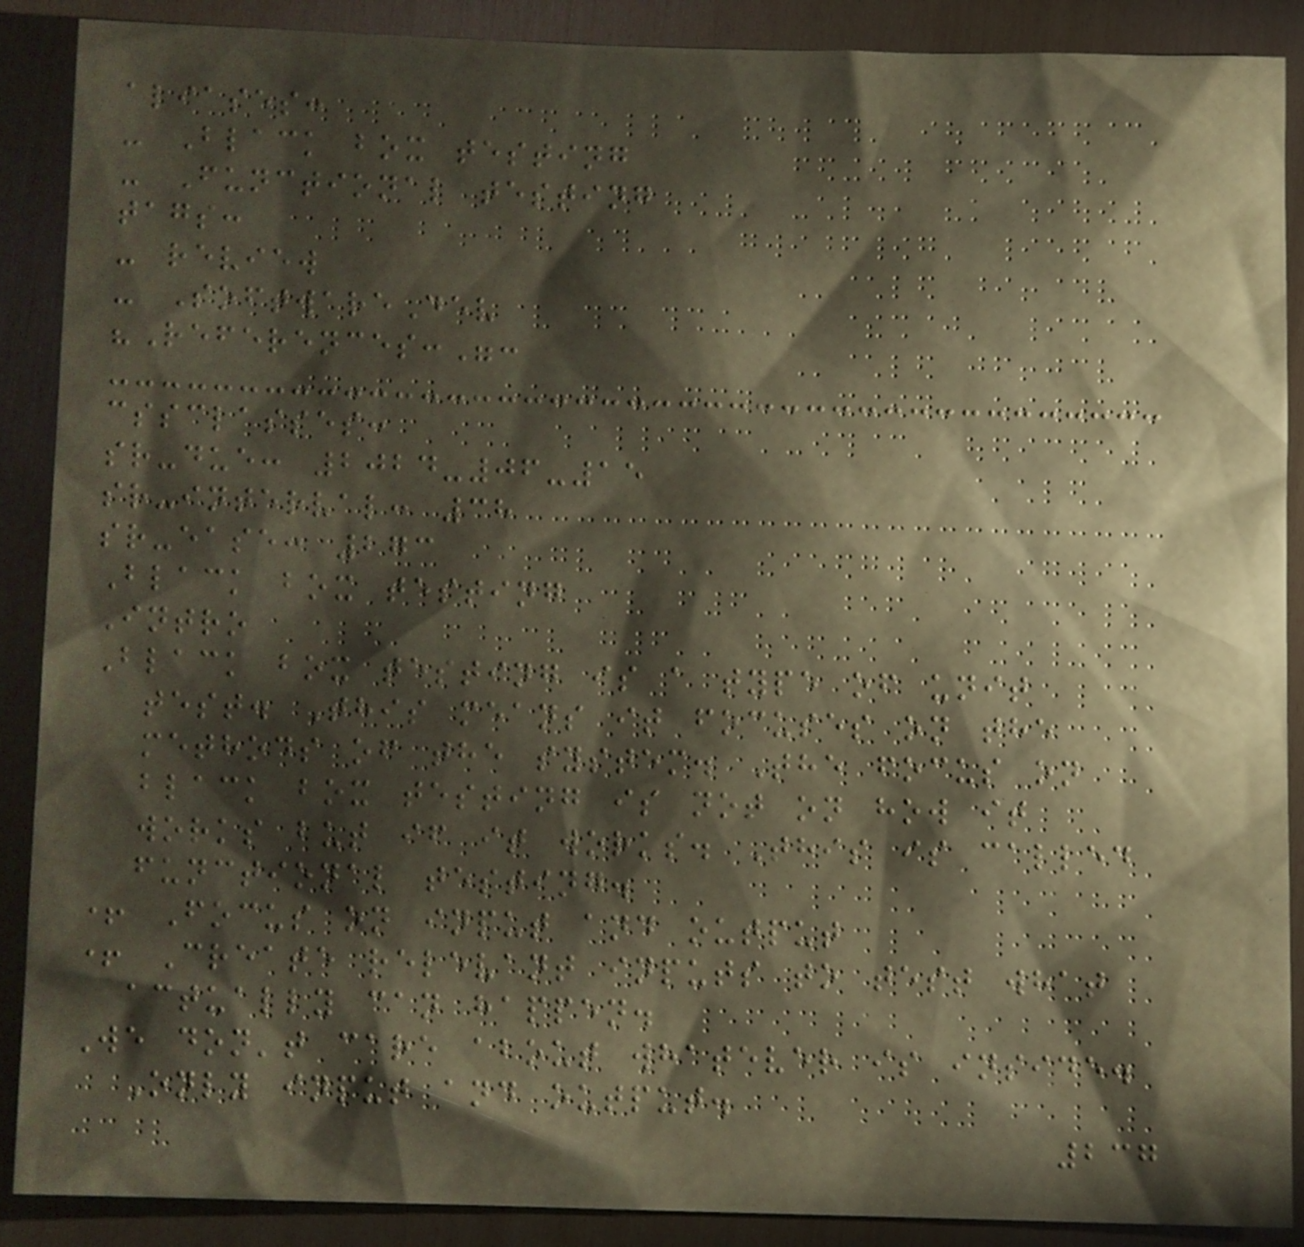aliases:
- Black box testing
- Functional testing
tags:
- review
- SoftwareDev
"References:":
cssclasses:
sr-due: 2024-06-15
sr-interval: 38
sr-ease: 273
Black box testing
Intro
Black box testing is a type of unit
test. This means it focuses on the
methods of the system. The focus on
black box testing is not on how it
works but if it works. This is called
functional testing.
+ Focus on input and output
+ Create relevant inputs to test what
actually can happen.
We don't care about whatever is inside.
Only input and output.
237
